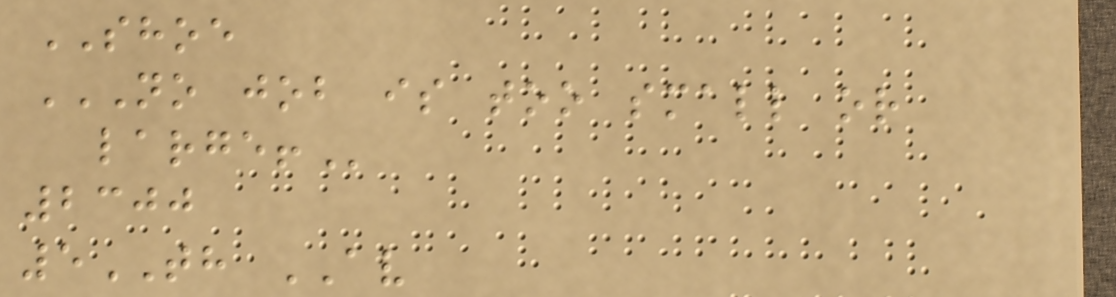SHOE
NO JOB IS TOO SMALL OR
LARGE!
2300
5TH AV
